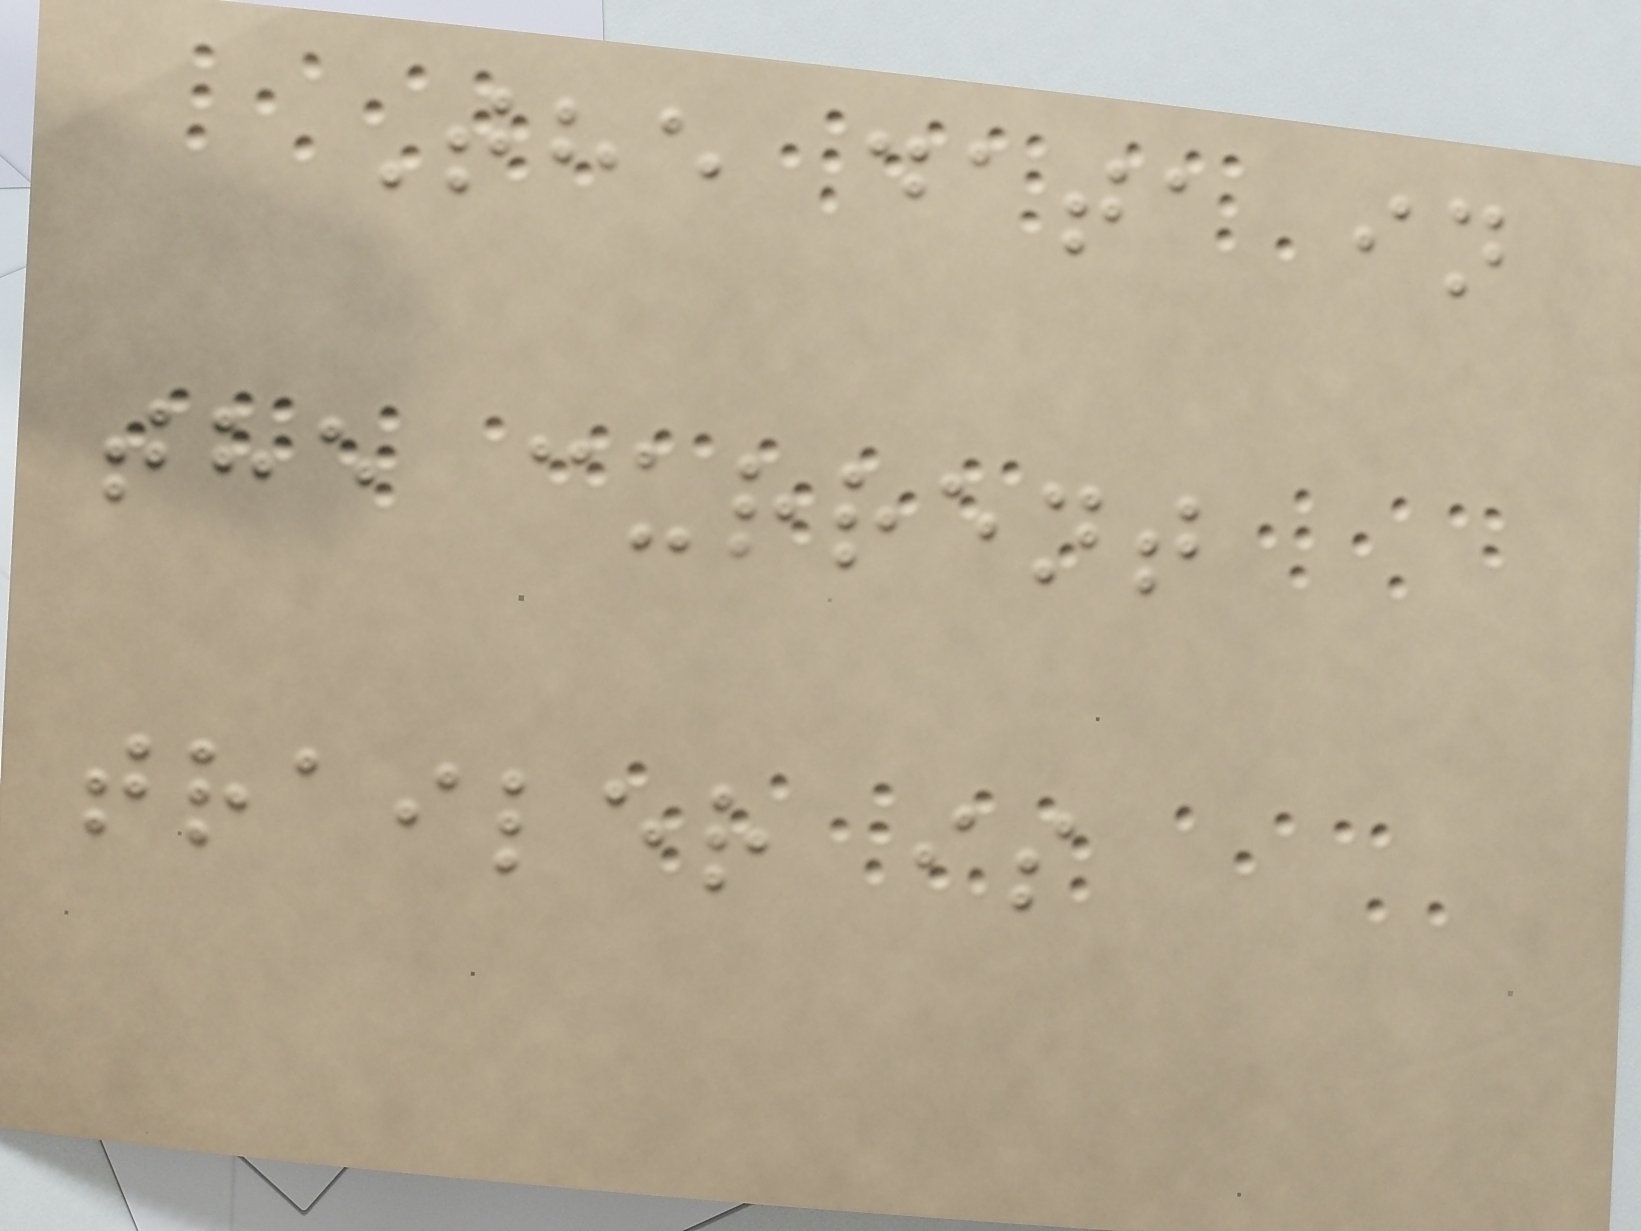The data in
the current
trailer is
